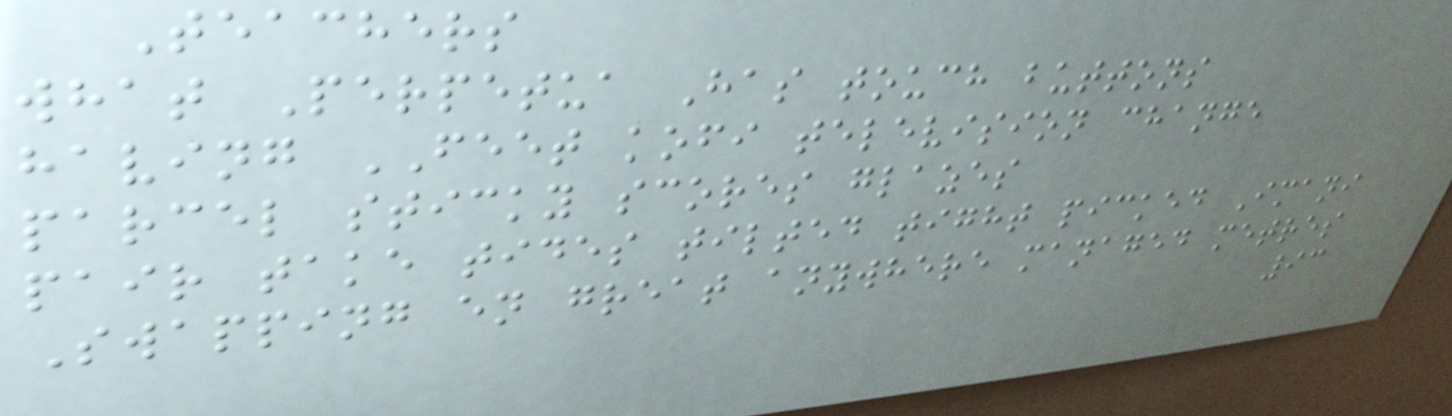Teachers
what Perpetua Has touch buttons
having FEET kofi television change
parcel sticky scores glazes
pair take tides tilted tight picked Imani
Swapping en great anywhere managed metres
93
